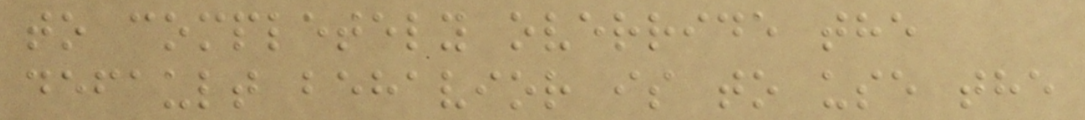to completely override the
default behavior is to use the
